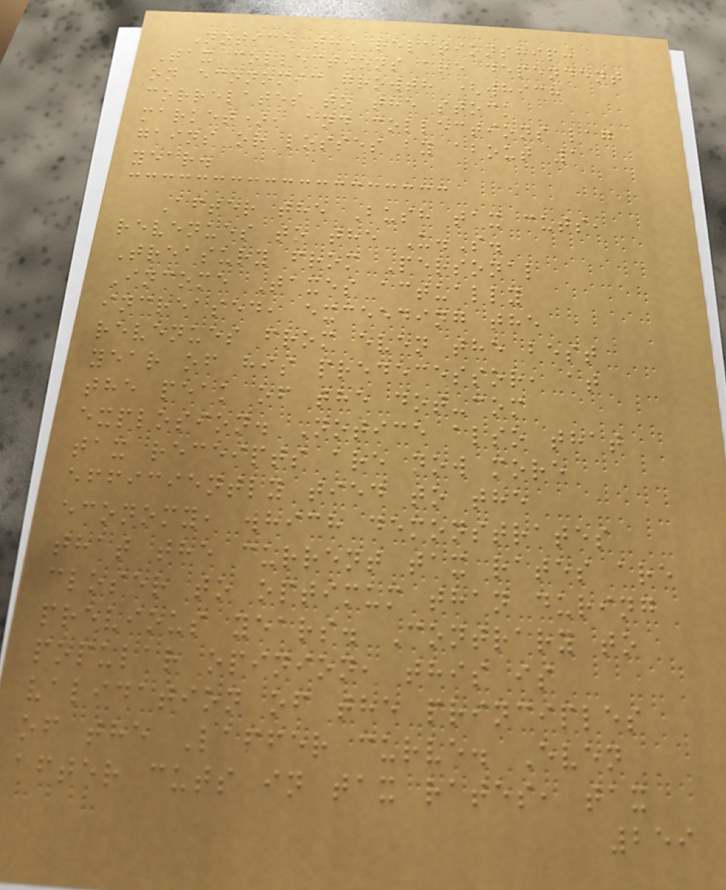Notice the relationship:
Tax collections are dependent
on economic growth (which
correlates to the stock
market), and collections lag
gains or losses by about 1
year.
After the Bush tax cuts,
revenues to the U.S.
Treasury from Personal
Income Taxes actually
increased, exceeding the
revenues from even the best
year of his predecessor, at
the peak of the dot-com
explosion. Notice also that
tax receipts are now more
efficiently tied to the
economy, which demonstrates
that the current tax rates are
closer to optimum than during
previous years. Contrary to
popular opinion, this is
validation of the principles
of the Laffer curve. Even
after cuts in tax rates, tax
259
